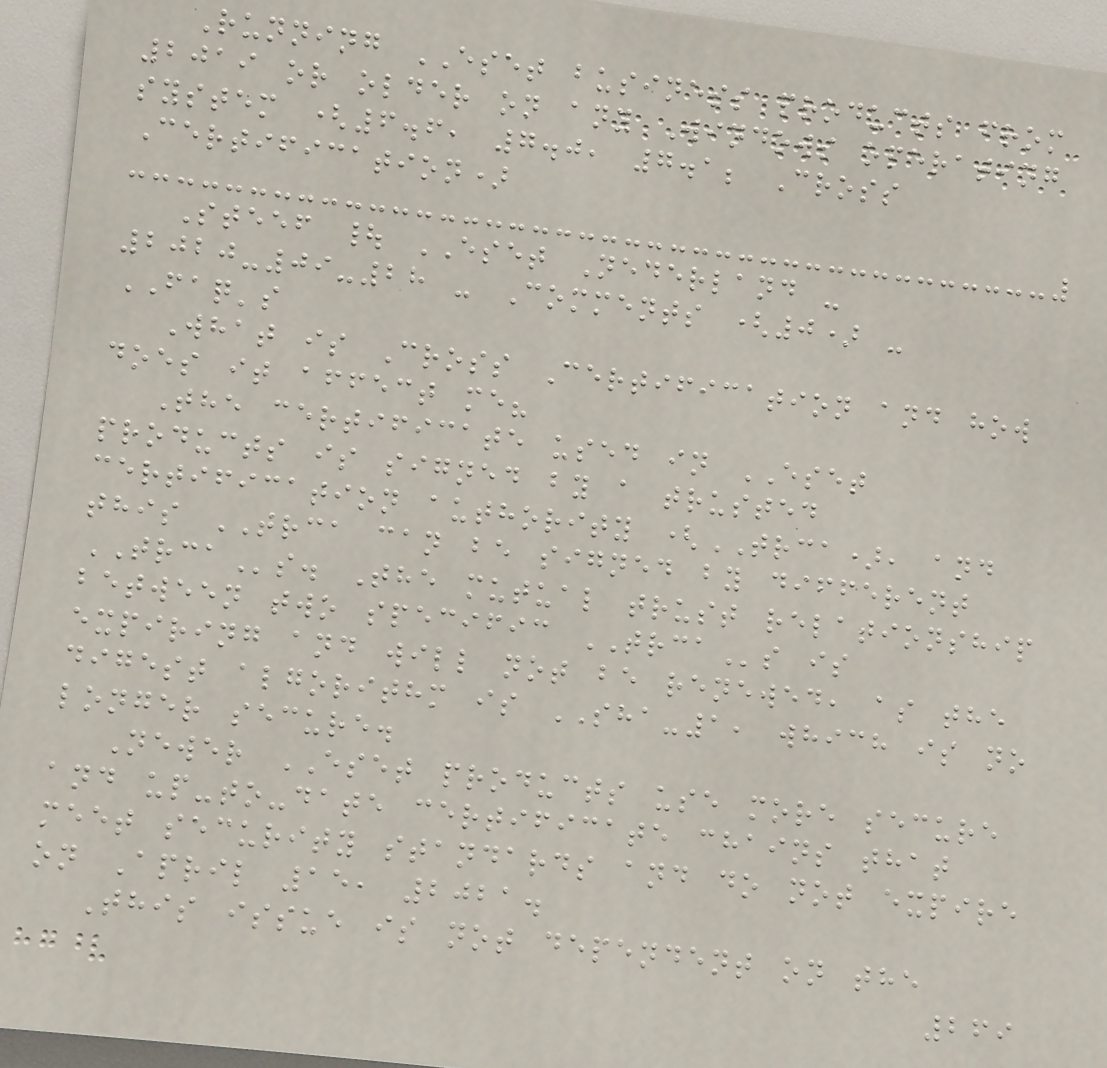Running ESET business products from
2019 or older on any Windows operating
system (6.6, 7.0, 7.1; Cross
Certification)
Steef | ESET Nederland -
2020-09-28 - Comments (0) -
FAQ's
What is Cross Certification and how
does it affect me?
The certificate used in ESET
products is signed by a trusted
certification authority (TRCA), and
this TRCA can be signed by different
TRCAs. The mutual trust relationship
between two specific TRCAs is
expiring and will not be renewed, as the
digest algorithm is SHA-1, which is no
longer secure.
Newer ESET products use more secure
and up-to-date certificate chains that
meet security standards and do not expire
on April 15, 2021.
This issue is not dependent on the
269
